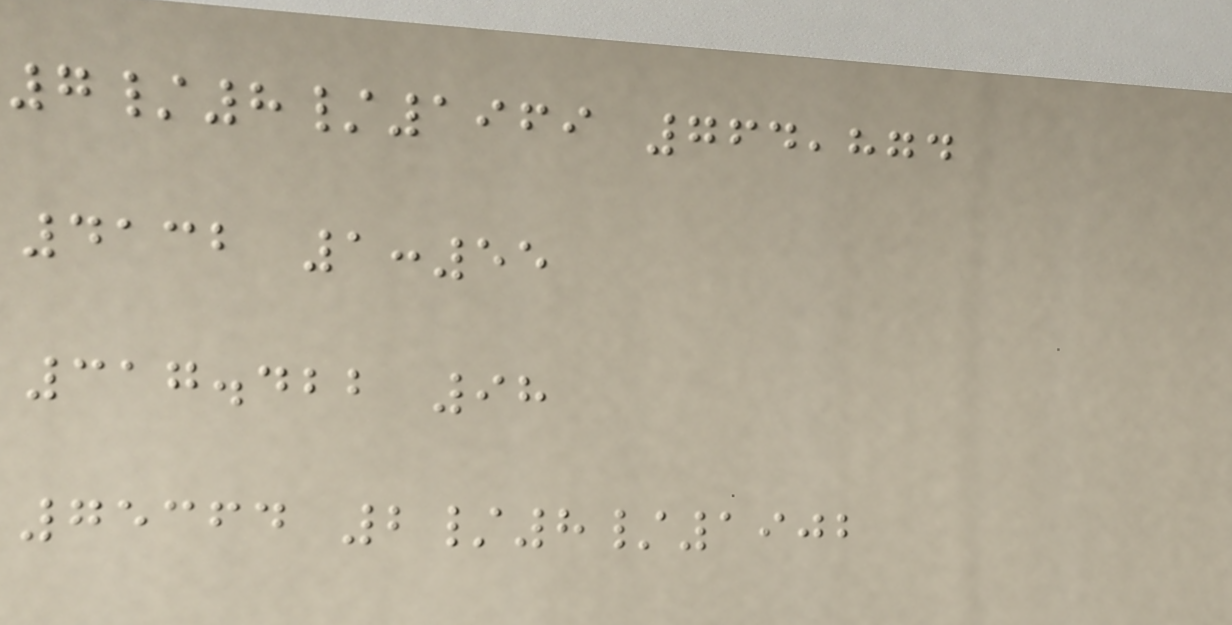7/8/1969 764,874
4132 1:55
317.422 98
75364 2/8/1902
